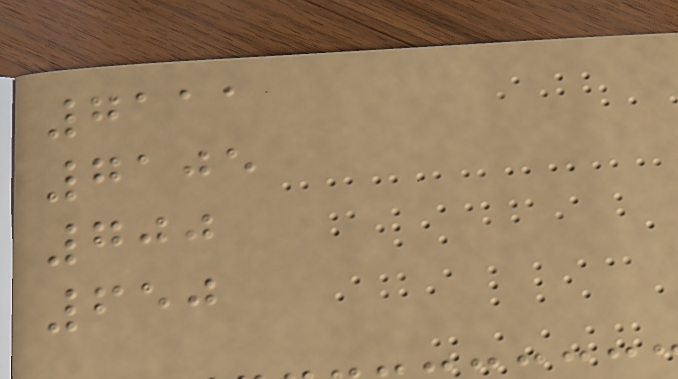7111
7105
700
650
